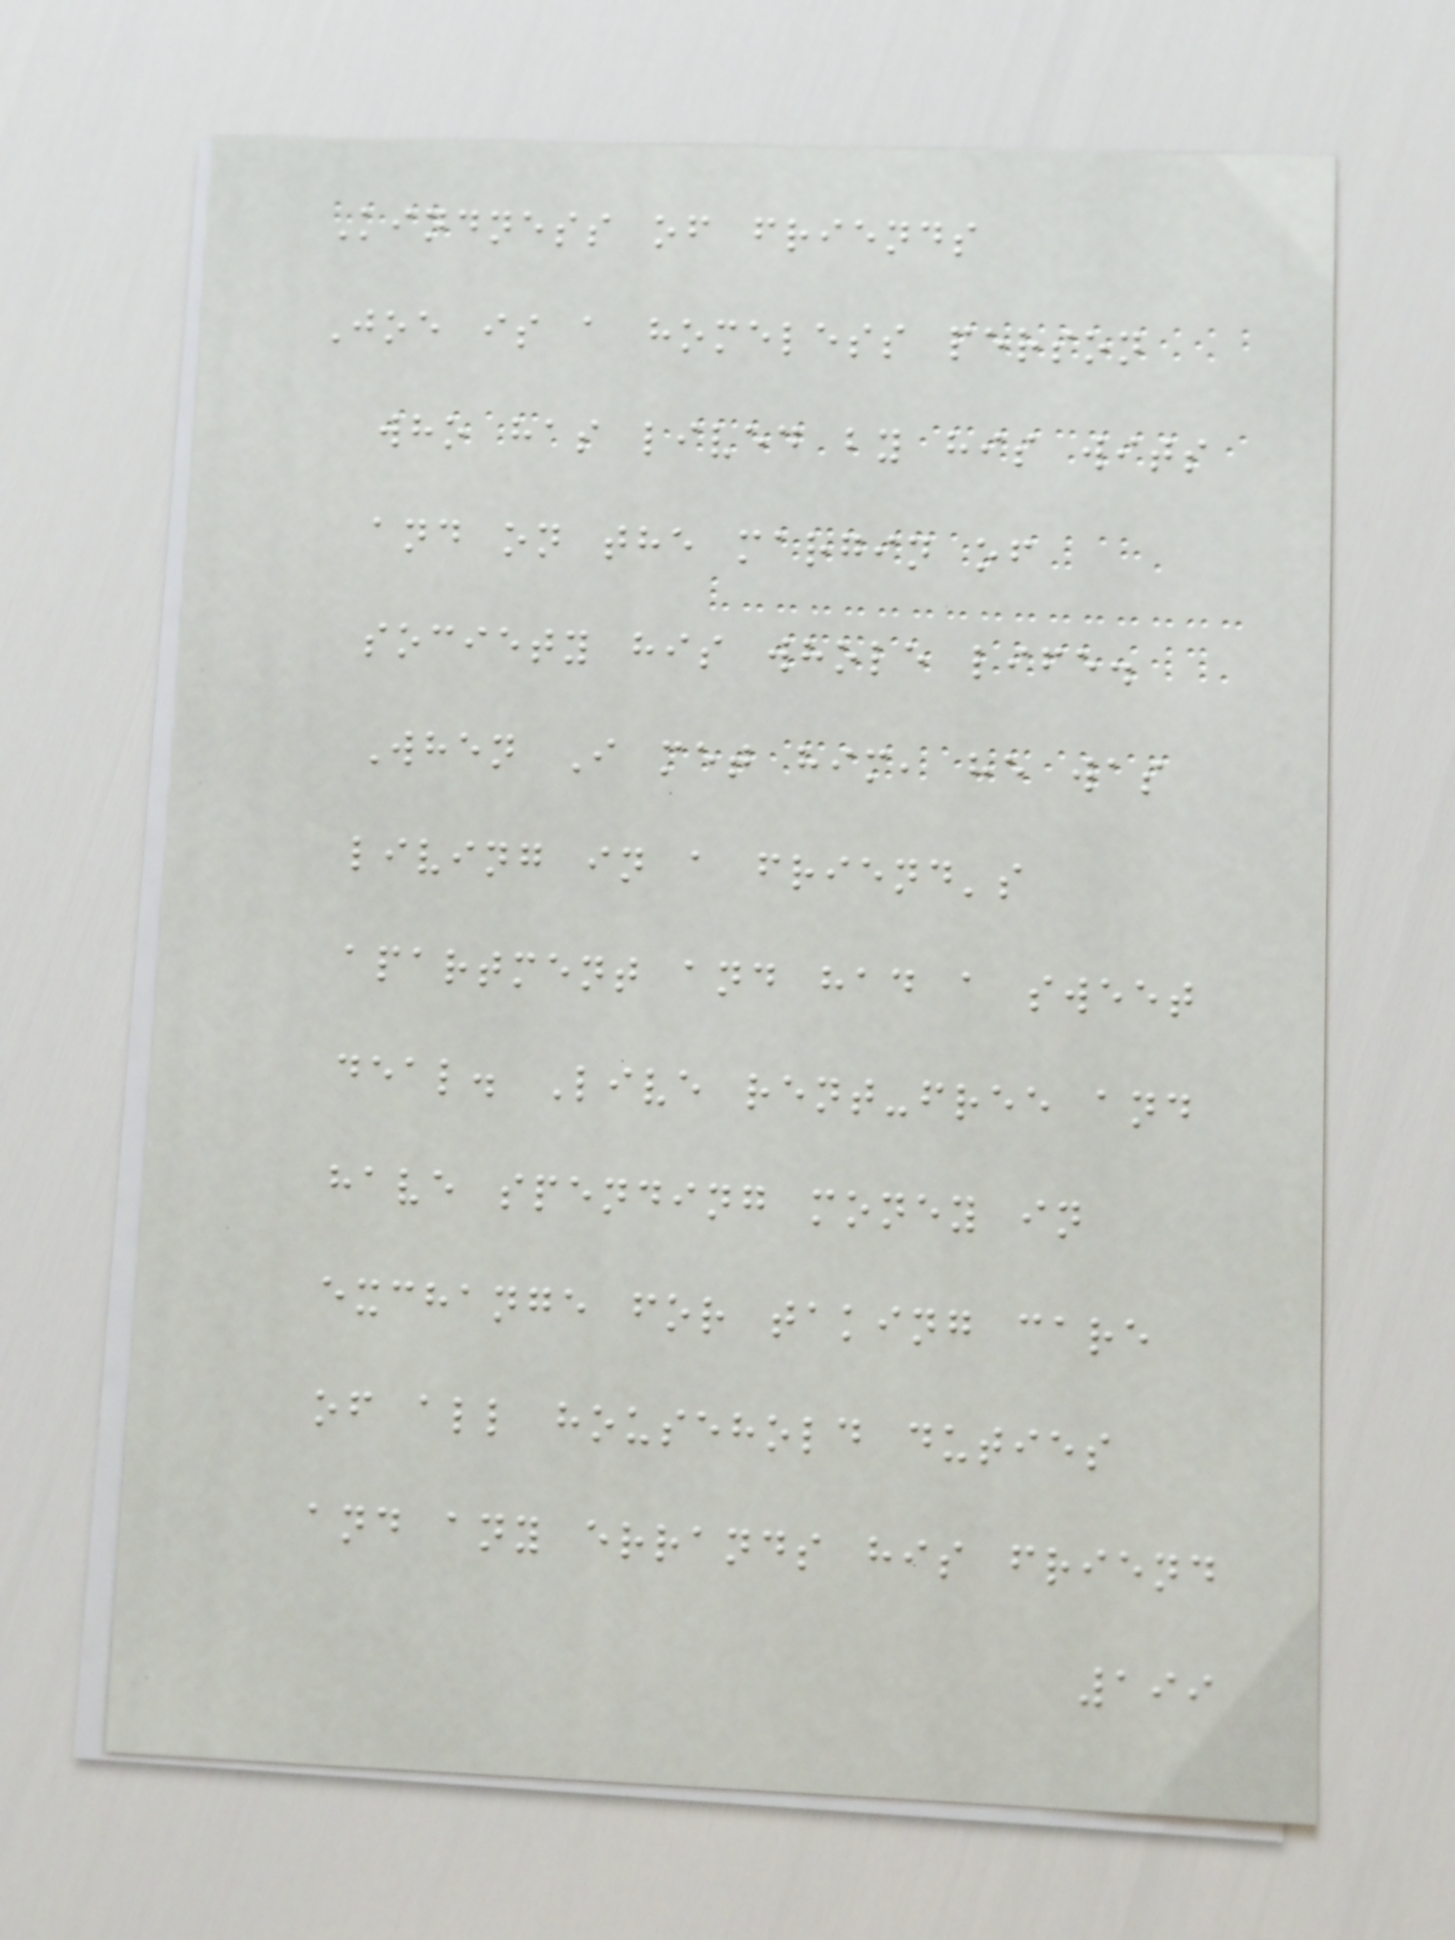Kindness of friends
Joe is a homeless person
who has lived by his wits
and on the margin of
society his whole life.
When I met him, he was
living in a friend's
apartment and had a sweet
deal. Live rent-free and
have spending money in
exchange for taking care
of all household duties
and any errands his friend
199
